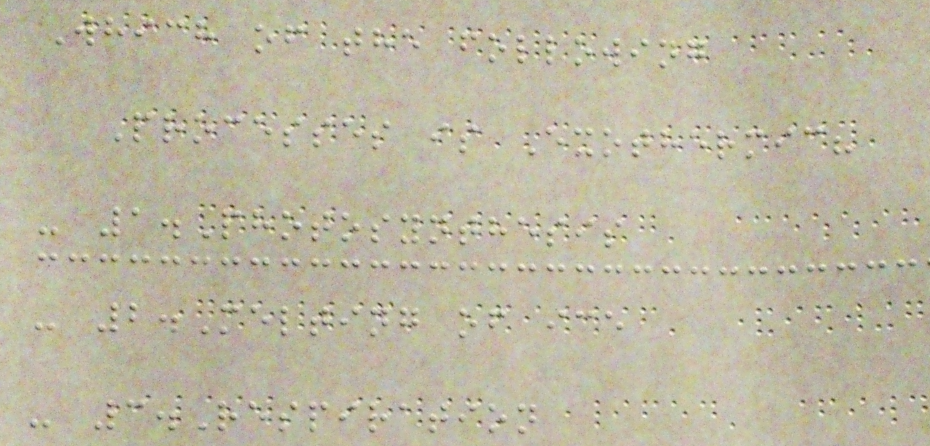Which of the following
Processes is Exothermic?
- 1.Photosynthesis
- 2.Melting of ice
- 3.Respiration
